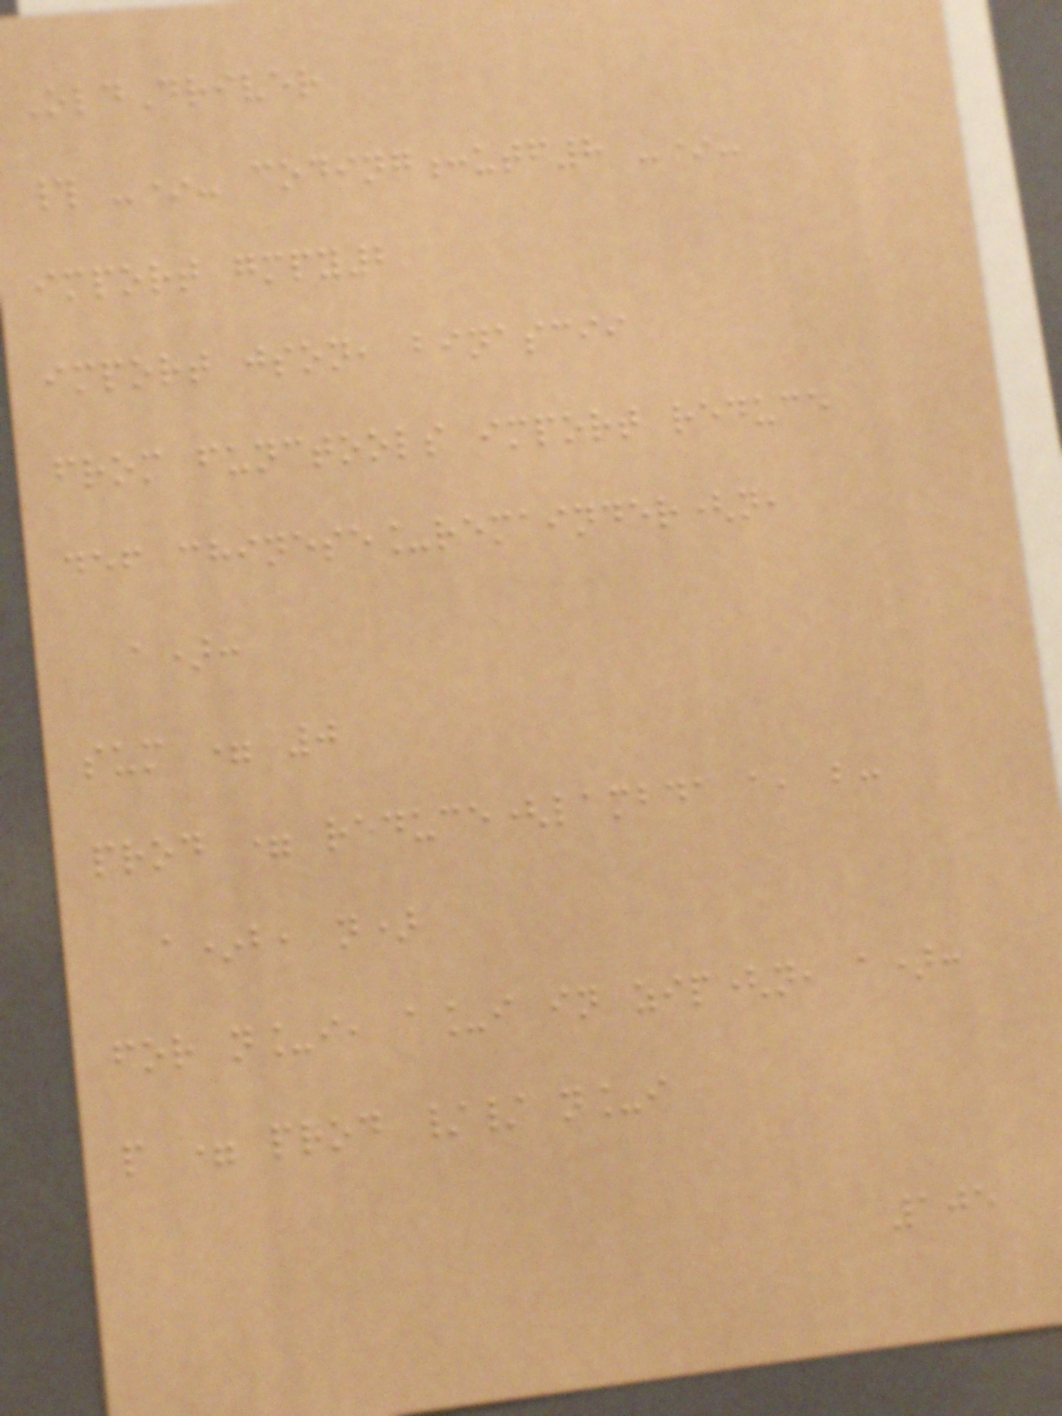OldDriver
# -*- coding:utf8 -*-
import gmpy2
import json, binascii
from functools import reduce
def chinese_remainder(n,
a):
sum = 0
prod = reduce(lambda a, b:
a*b, n)
for n_i, a_i in zip(n, a):
p = prod // n_i
105
